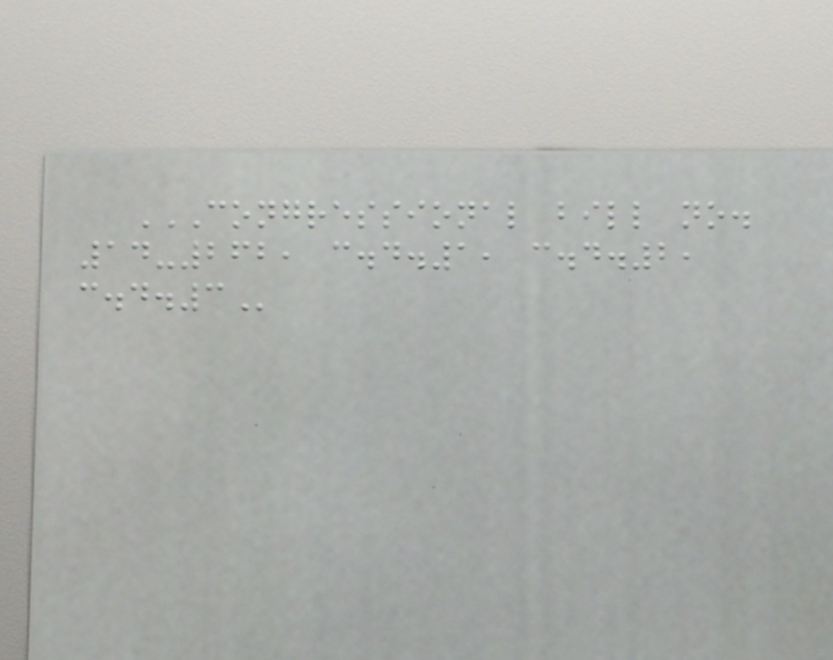CONGRESSIONAL BILL NO.
14-262, C.D.1, C.D.2,
C.D.3
